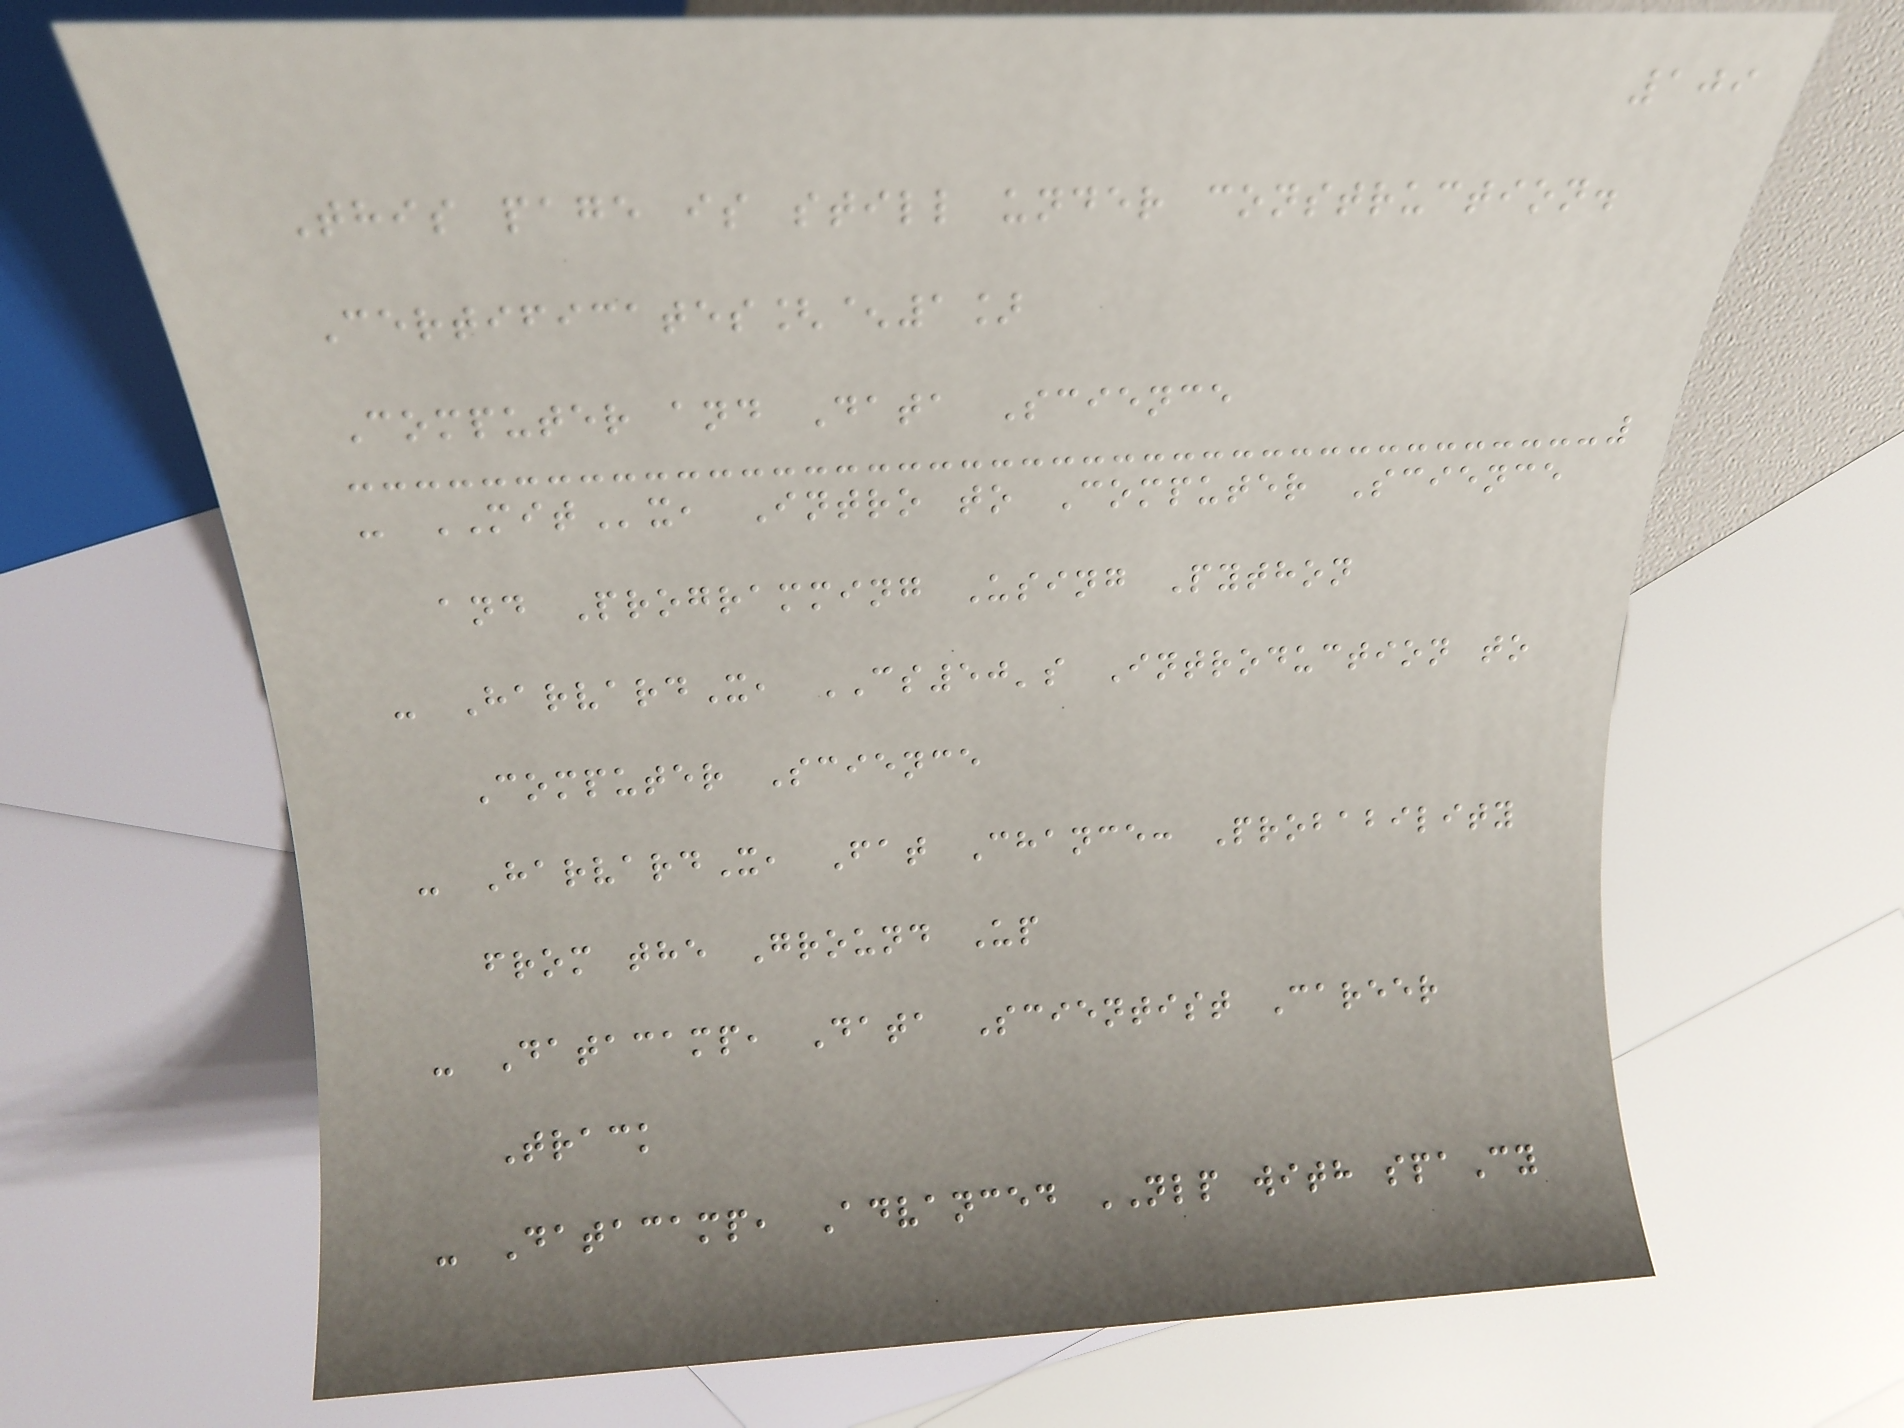109
This page is still under construction.
Certificates[^1]
Computer and Data Science
- MITx, Intro to Computer Science
and Programming Using Python
- HarvardX, CS50's Introduction to
Computer Science
- HarvardX, Fat Chance: Probability
from the Ground Up
- Datacamp, Data Scientist Career
Track
- Datacamp, Advanced NLP with spaCy
